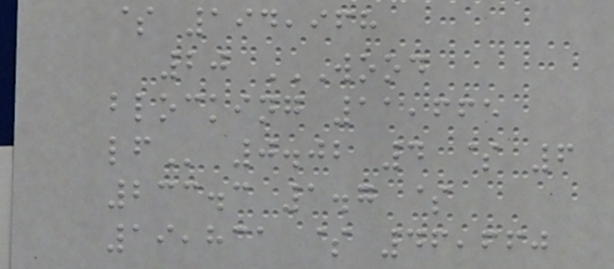$ 194,968
20 WOOD
BLOCKING 11,665
LF 0.02 4 $ 6
233.3 1.7 $
19,831 $ 46,660
